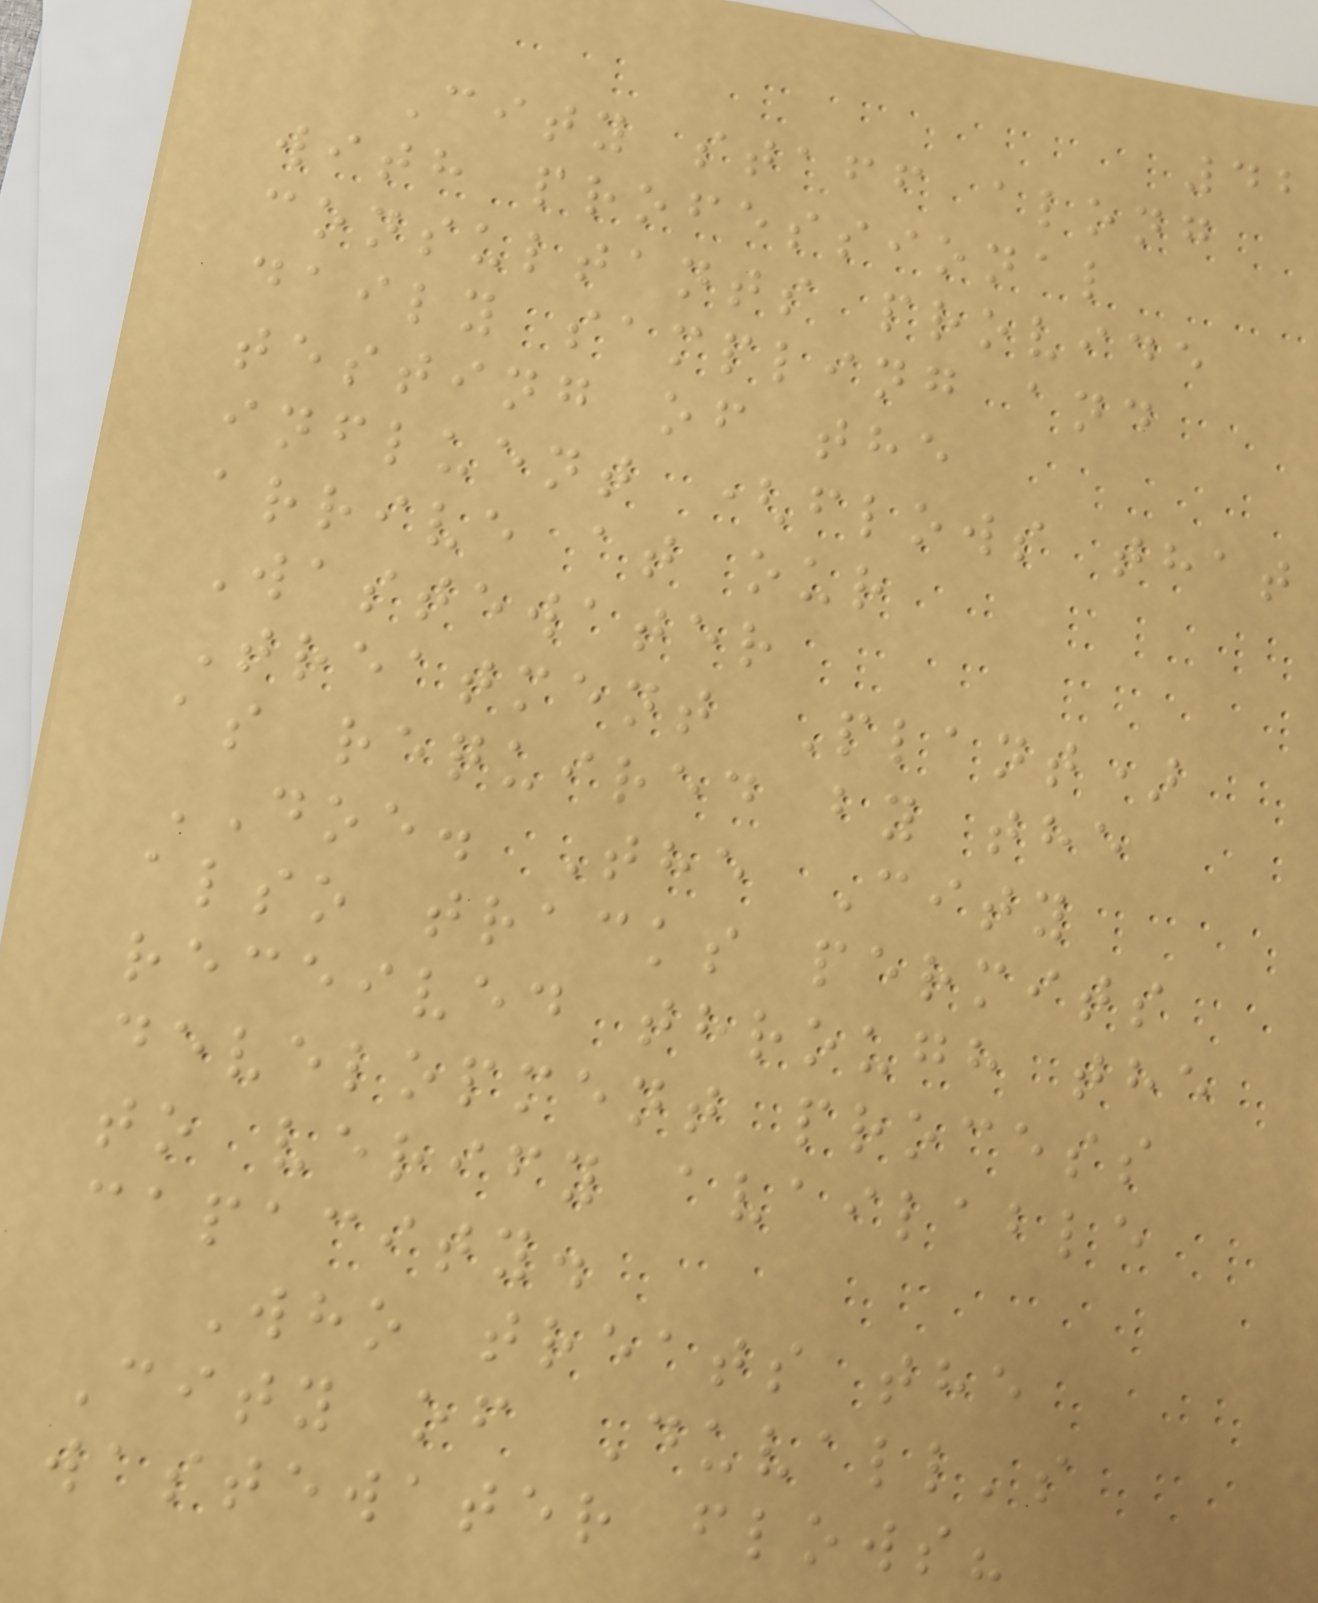42
City staff along
with professional
consultants provide
daily sampling and
testing of the
influent (flows that
arrive at our
Wastewater
Treatment Plant)
as required by the
DOE. The City
also tracks permits
received through the
development process
to verify available
capacity.
Who treats the
City of Duvall's
wastewater flows?
